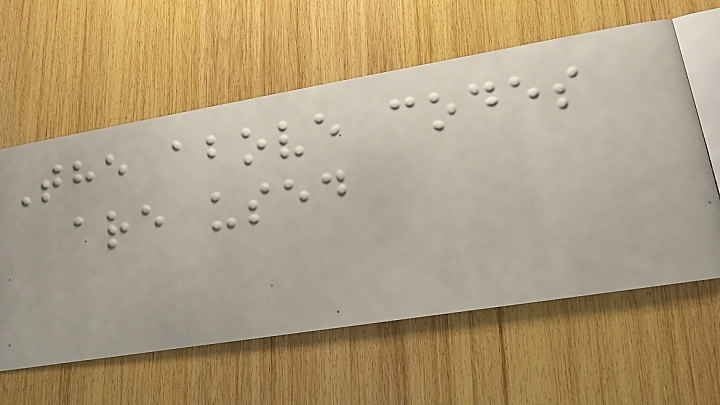The above codes
are used
